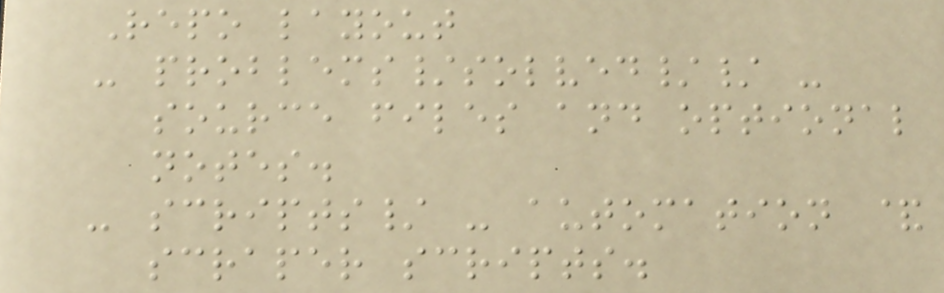Repo layout
- problems/solved// -
source files and optional
notes.
- scripts/ - automation &
scraper scripts.
